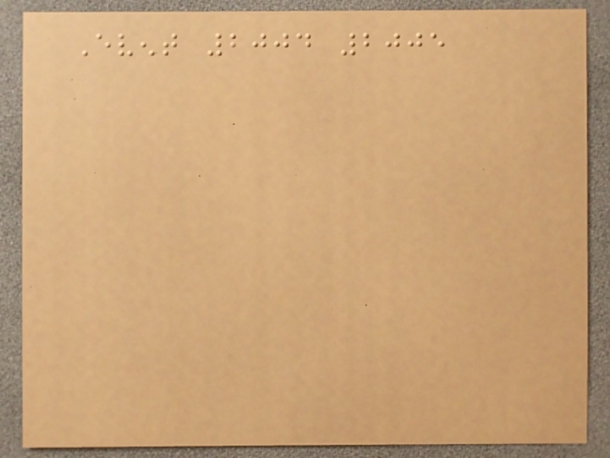Event 2004 2005
